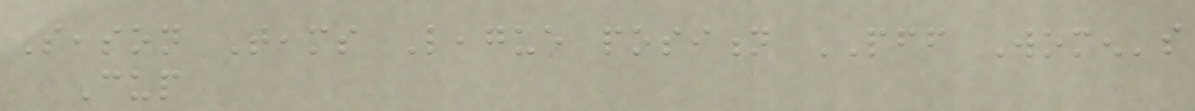Season Teams League position PFF Women's
Cup
